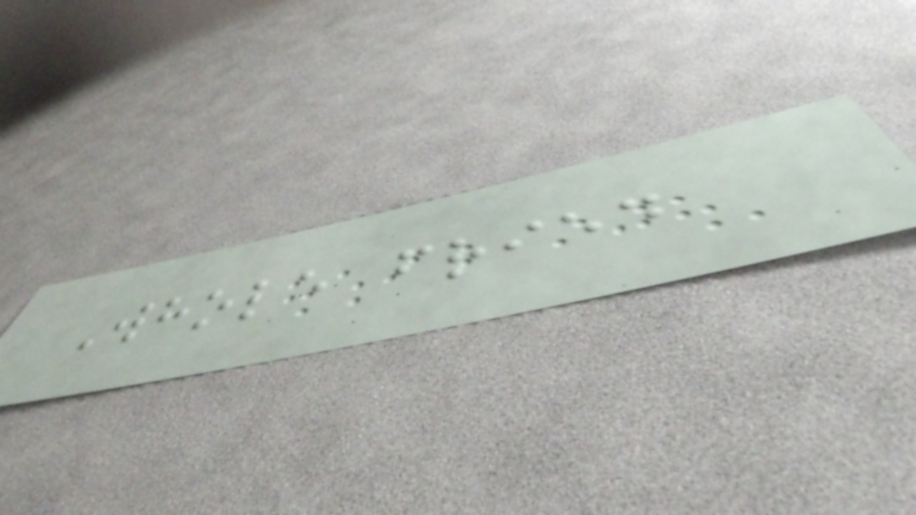Whole fried
